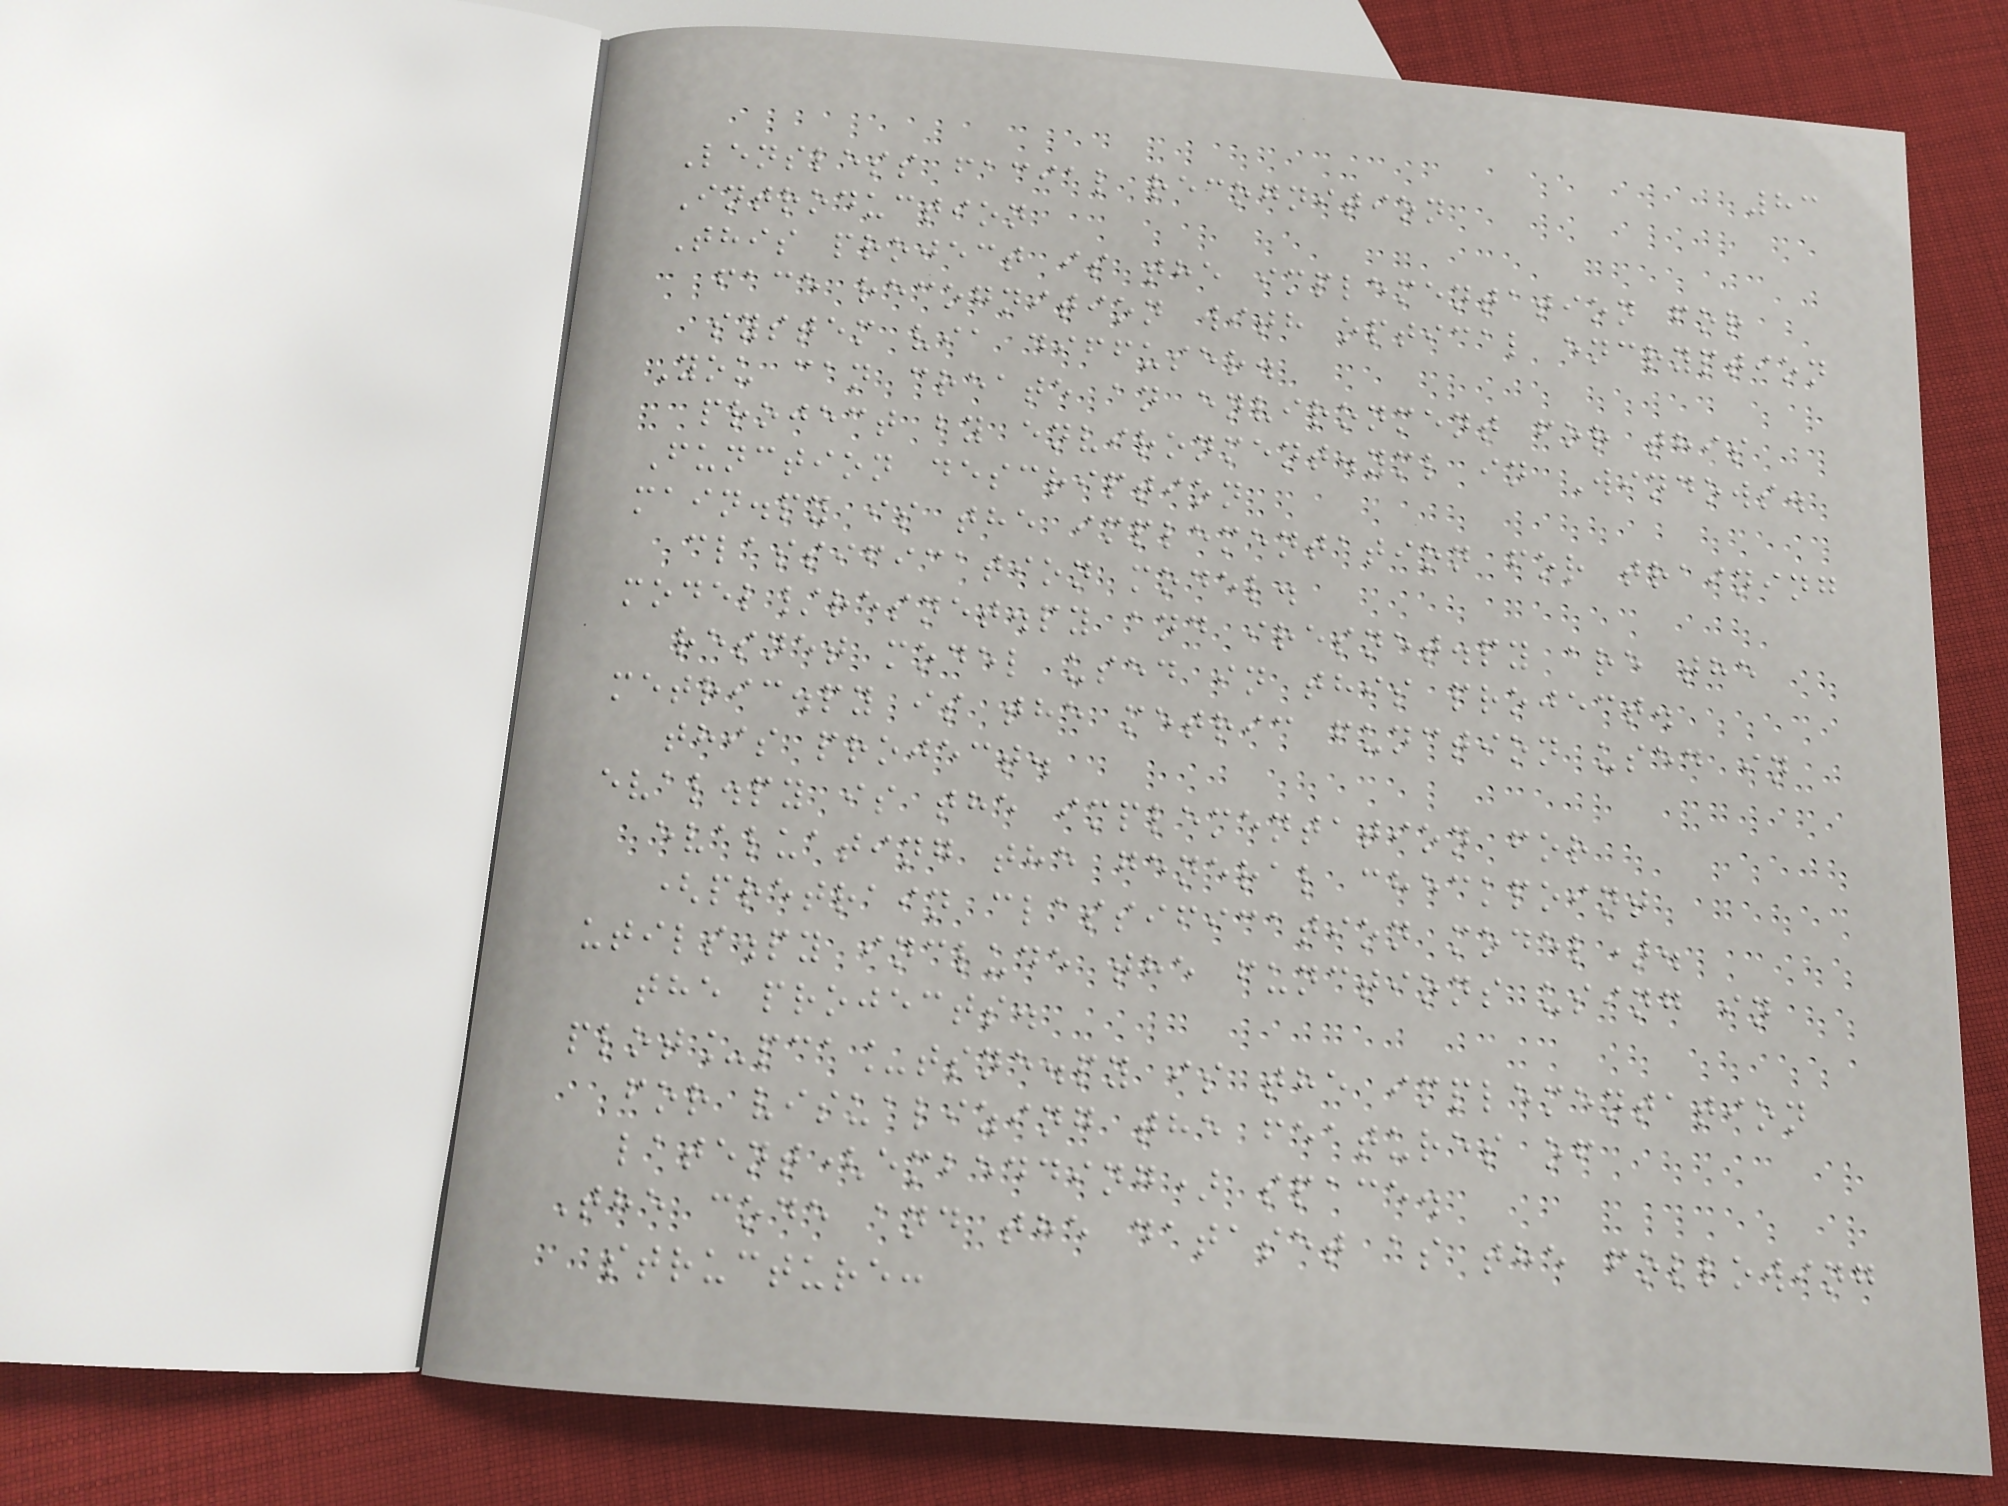83
Lensless facial recognition
Introduction
This project is the implementation for
face recognition with optical encryption
system via diffuser.
You can create an environment for this
project by environment.yml in Windows.
Function description
main.py is the implementation for training
classification model.
model/resnet.py and iresnet.py are the
resnet model used in this project.
metric.py is the metric function used in
this project.
eval.py is the implementation for
evaluating the general checkpoint
(pretrain classification model).
utils.py include the functions using in
the projects.
plot_pca_tsne.py is the implementation
for visualizing the features of
latent(embedding) space.
The code and the dataset as the following
structure:
